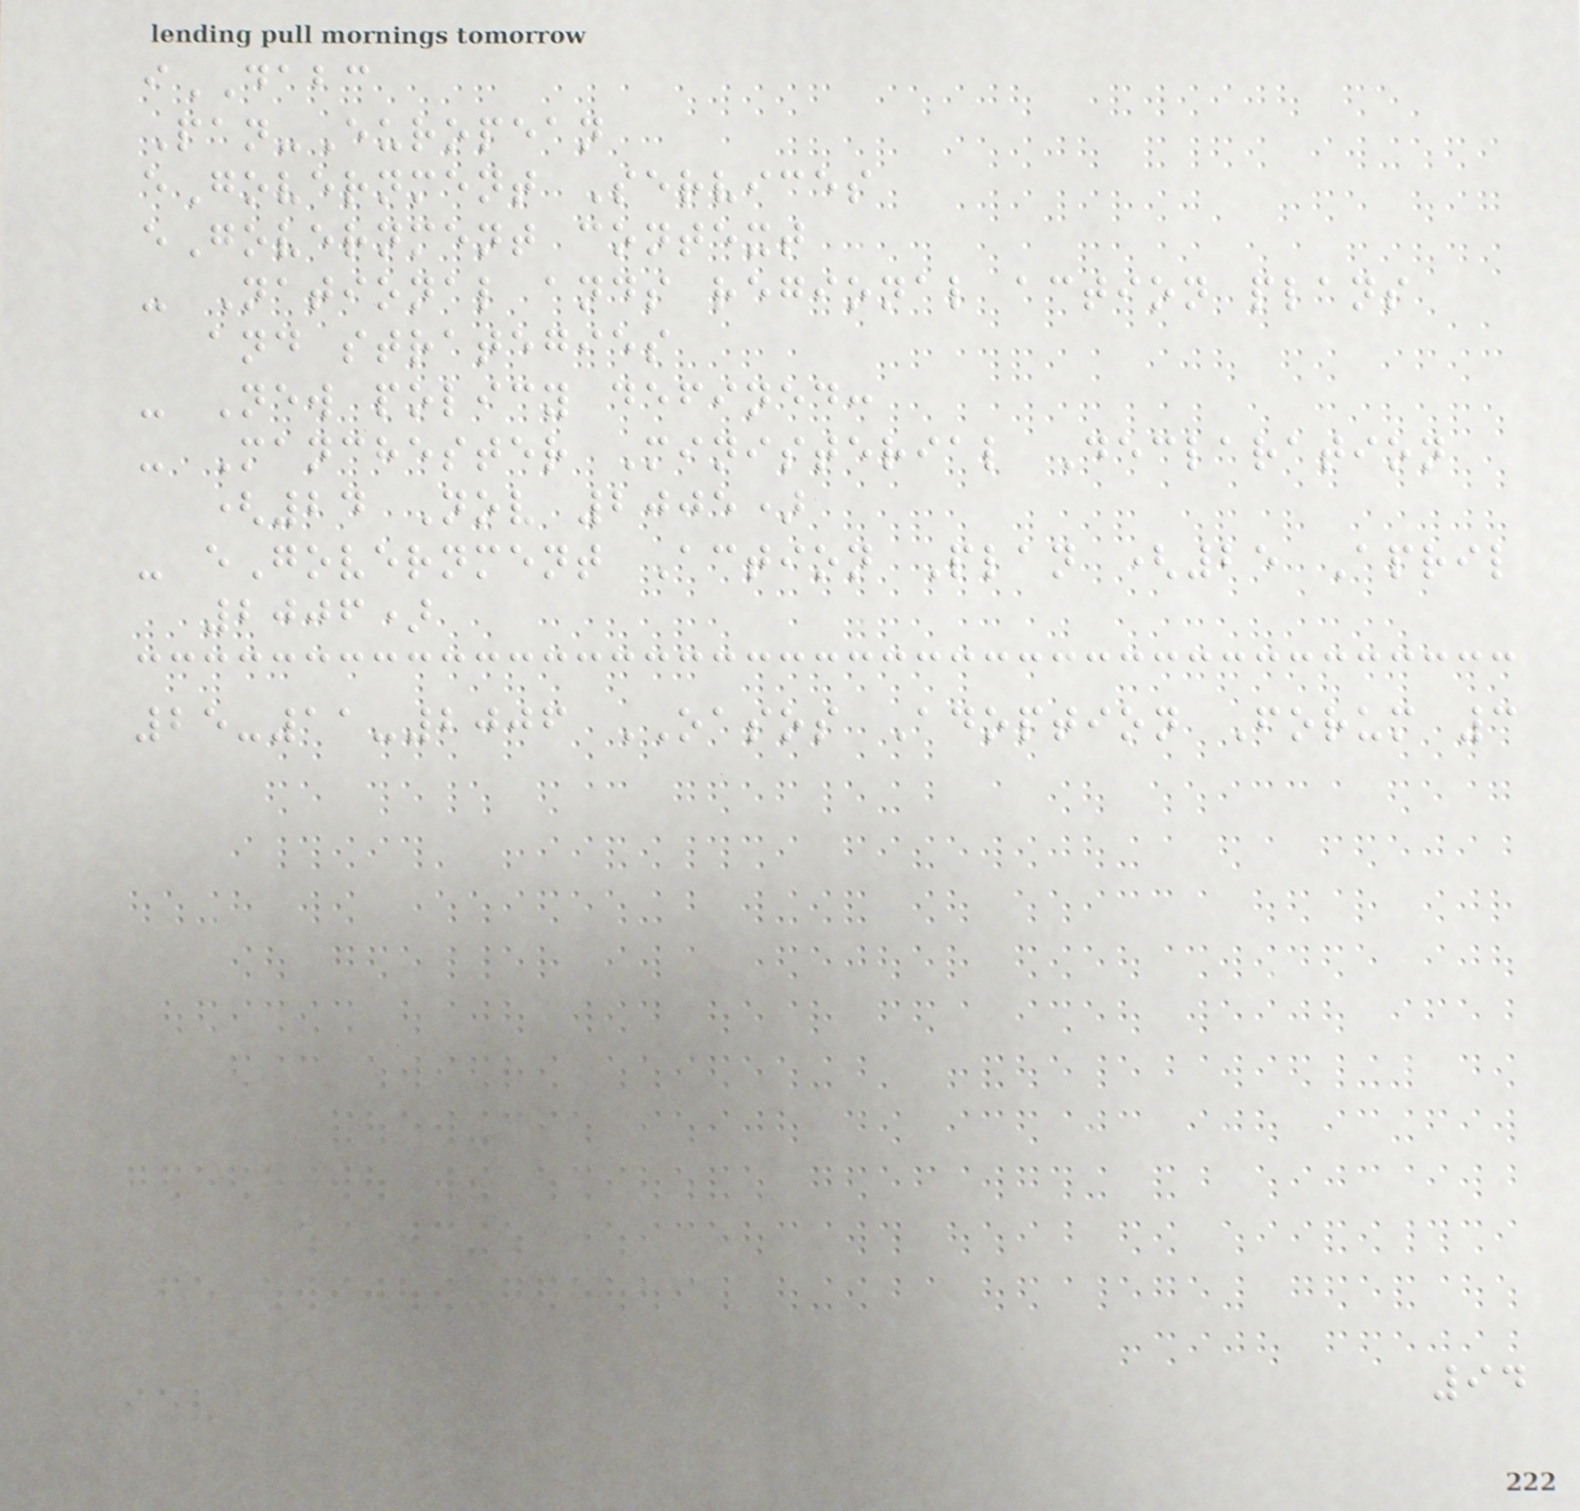iDABC
Pan-European
eGovernment Services
eGovernment context
- National ands regional action plans
and strategies
- New policy defined:
- Manchester Ministerial Declaration
(24 Nov 2005)
- eGovernment Action Plan (25 April
2006)
25-11-2006 OASOS Adoption Forum 3
94
